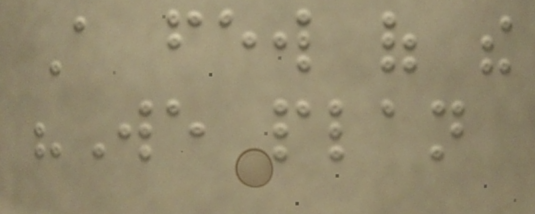A few of the
"We plan
